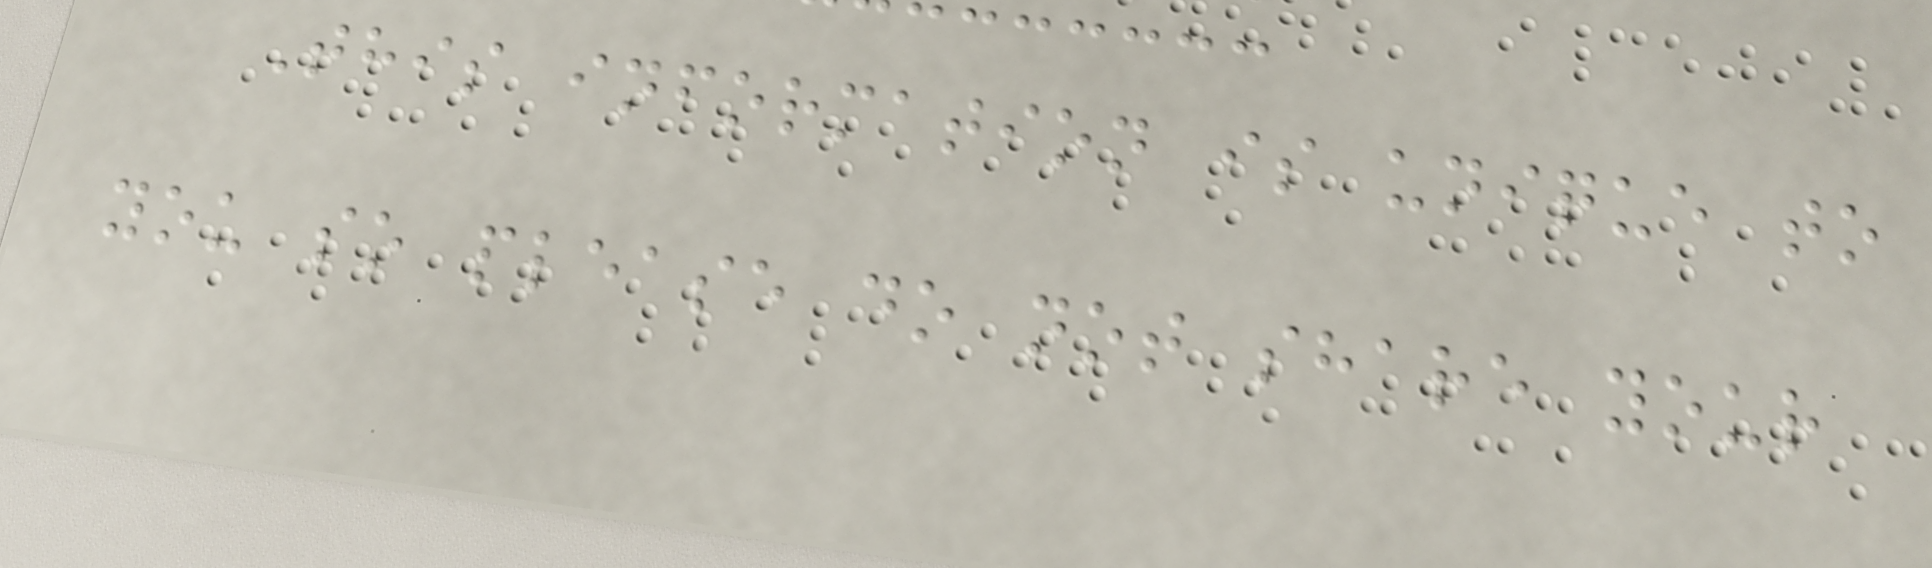This information is unique to
you so please do not share your
